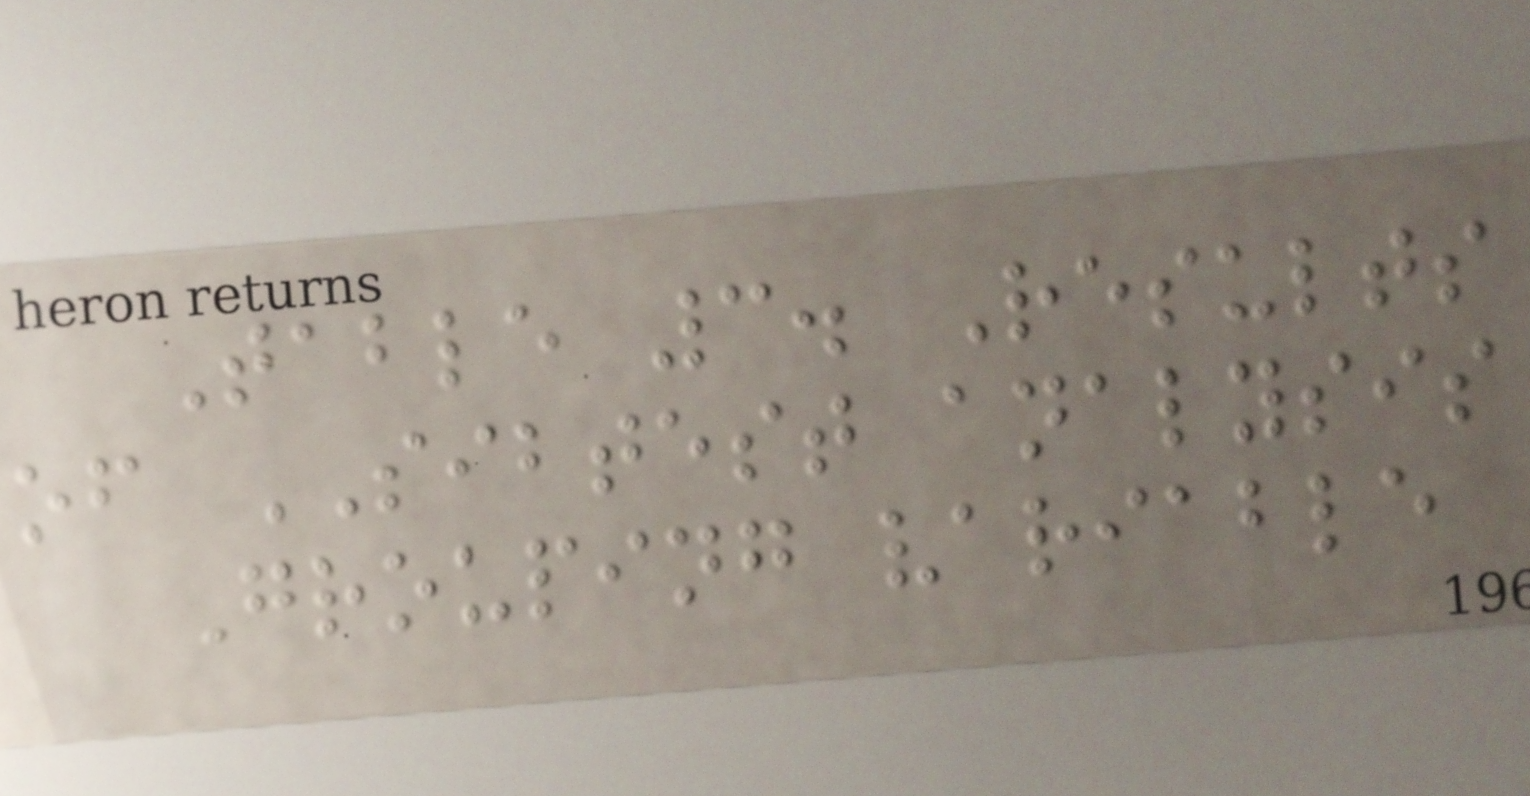Table 3. Results
of SIBTEST analysis
Grouping variable
